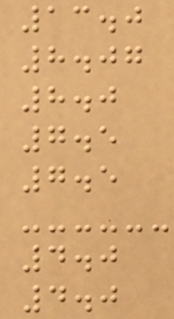13.0
8.07
8.0
7.5
7.5
4.0
4.0
